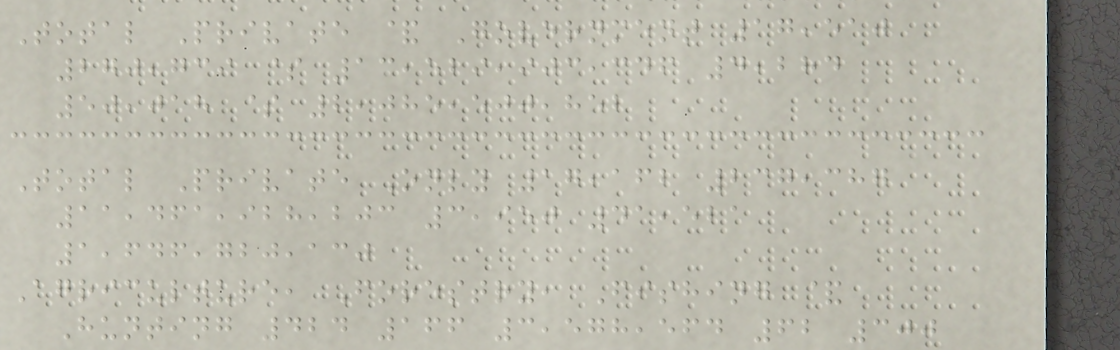Total Private & Government 17,510
270,739 $ 13,529,903,346 4,284
50,018 $ 2,085,500,852
Total Private Only 17,162 237,387
11,461,928,203 3,950 41,521
1,646,720,130
Agriculture, Forestry, Fishing &
Hunting 424 166 3,578,564 62 300
